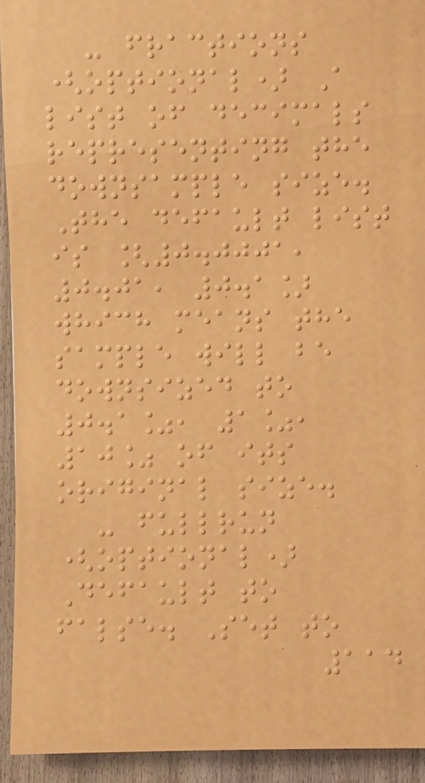- fractions
(optional) A
list of decimals
representing the
downsample size.
The default list
is [0.0001,
0.01, 0.1]
which means the
sample will be
downsized to
0.1%, 1%,
10% of its
original size.
- fullrun
(optional)
Default to
false. Set to
114
